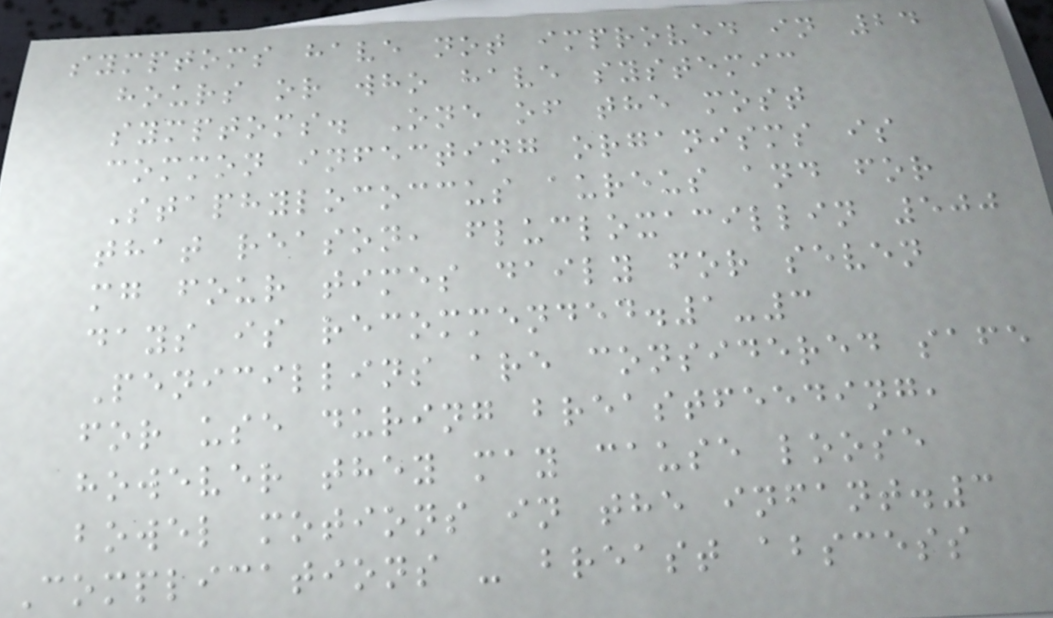symptoms have not improved in 24
hours or who have systemic
symptoms. One of the most
common infecting organisms is
Staphylococcus aureus and for
that reason, flucloxacillin 500
mg four times daily for seven
days is recommended.1-3
Penicillins are considered safe
for use during breastfeeding,
however they may cause loose
bowel motions in the infant.3
Complications - breast abscess
